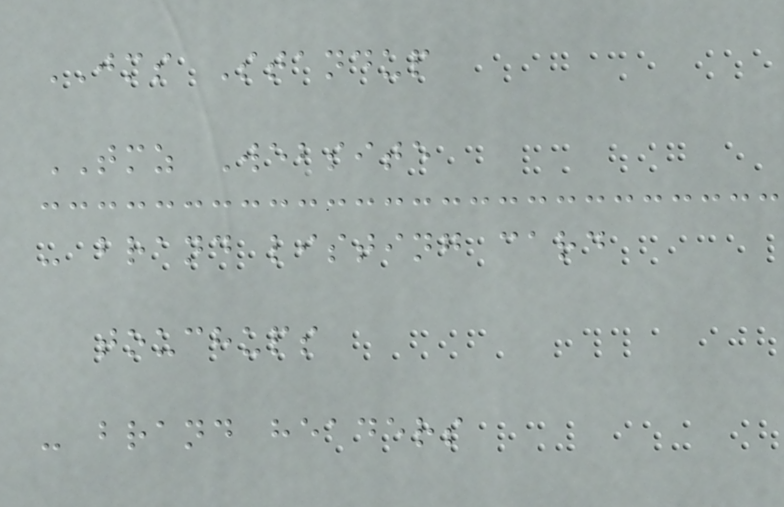JMS Standup
TMZ Website
- brand listing card
touchups
- brand headers
